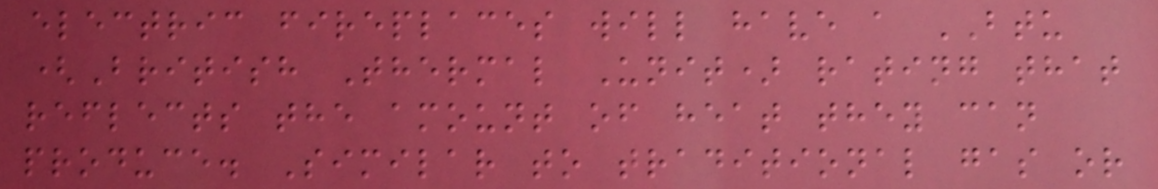electric fireplaces will have a BTU
(British Thermal Unit) rating that
reflects the amount of heat they can
produce. Similar to traditional gas or
